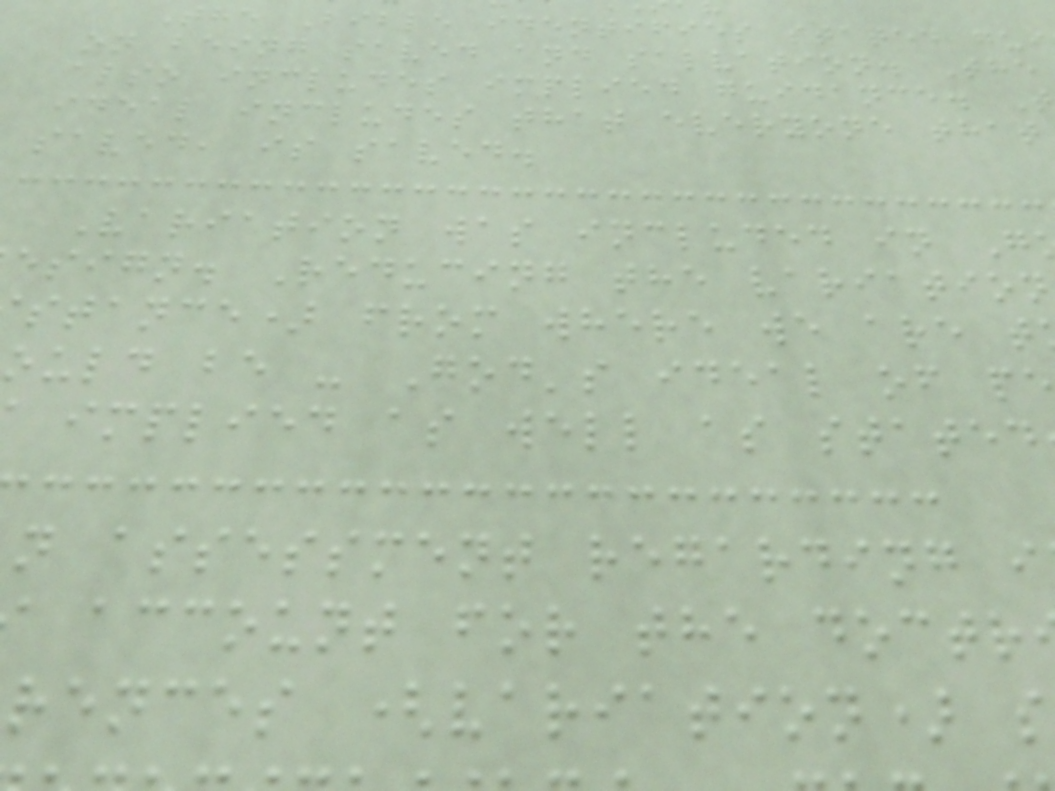The Bible identifies stated gui
on being saved and salvation. The
also includes implied guidance.
ideal includes that everyone that
saved, is saved.
Variation was included in G
esign. Reducing the variation
stance) from where we are t
ould be - God's ideal of p
implied as well as stated
n assessment regarding i
account for the doctr
rences (variation) s
